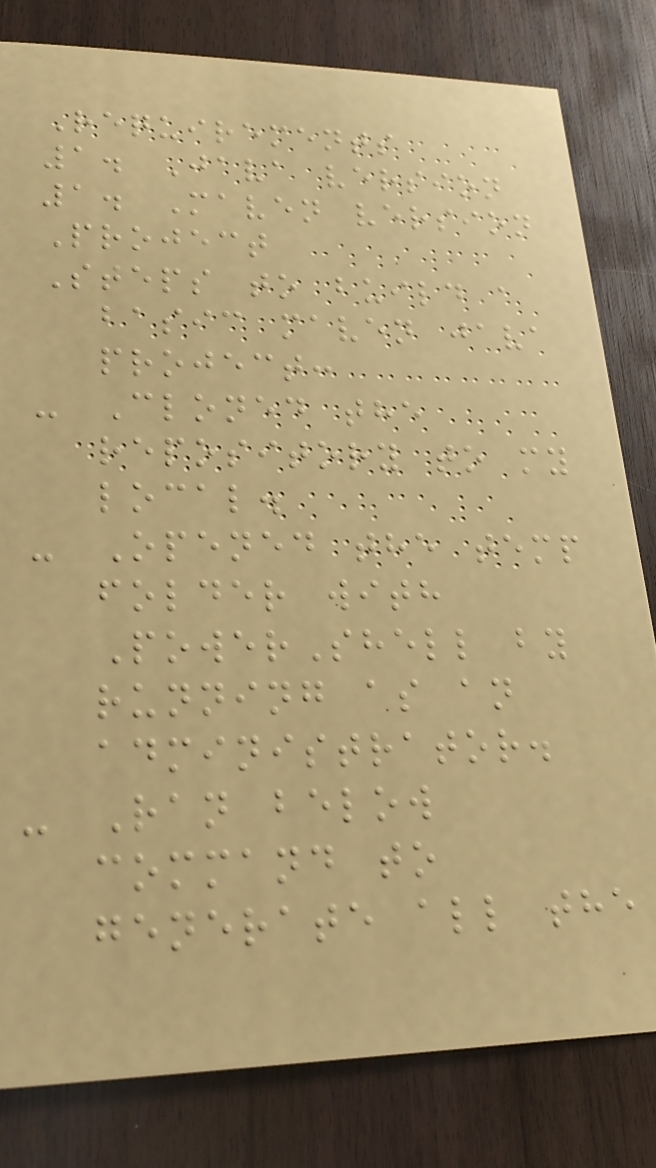Requirements
1. Java version
1. Maven version
Project
Steps to build a
basic maven java
project:
- Cloned the
repository to my
local.
- Opened the temp
folder with
PowerShell by
running as an
administrator.
- Ran below
command to
generate all the
